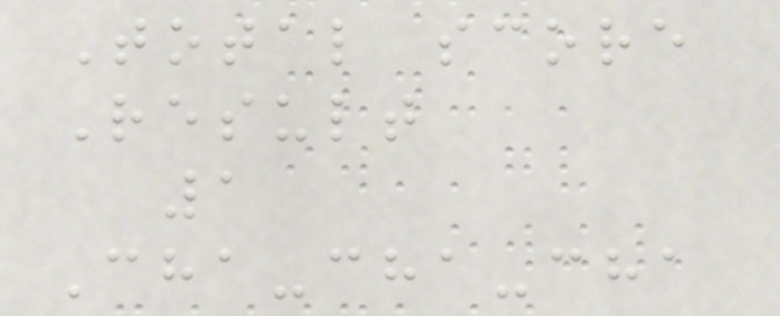Total score
Result
1
Cha-cha-cha
